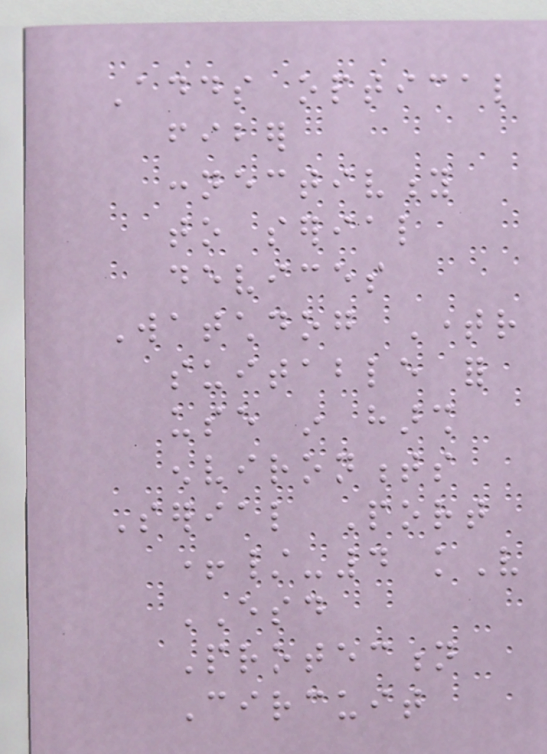Adds optical
fiber
connectivity
to serial
devices
Watchdog Timer
suitable for
use in harsh
environments
Serial Port
+/-4 kV
ESD
Protection
Circuit
